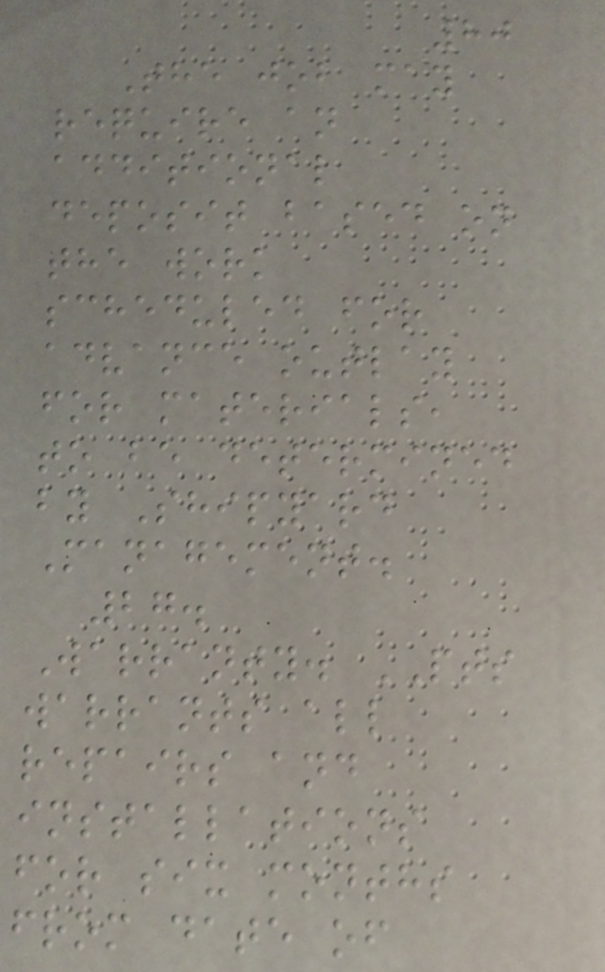80
The job may
require an
additional
deposit based on
the work
scheduled for
advance outlay
for materials,
to be determined
by Shipyard
Management.
27.
Warranty. PTS
warrants all
repairs and
installations
for six months
from date of
